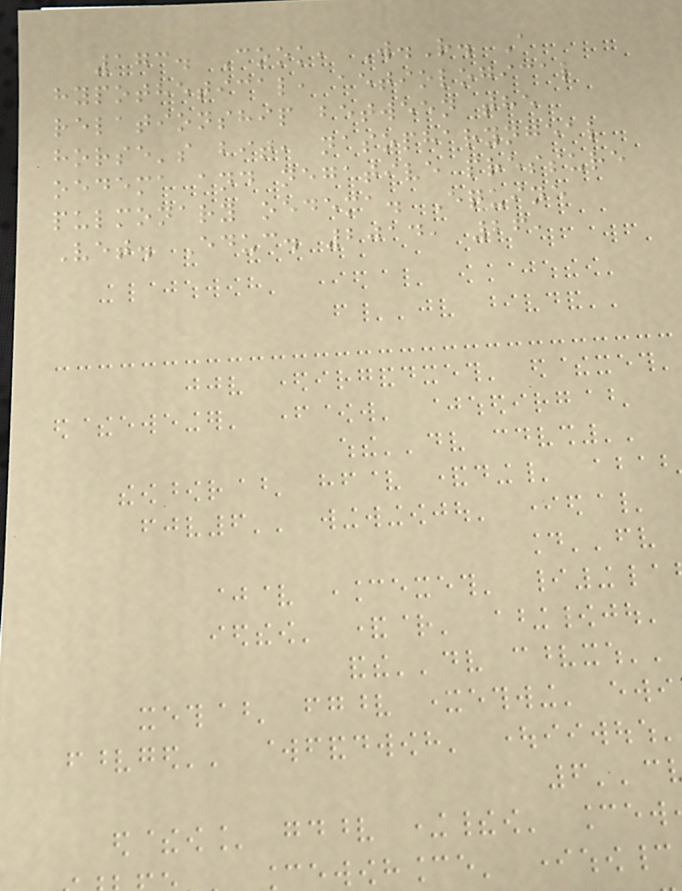173. Cook, W.R. A
hypothetical, aetiological
relationship between the
horse's bit, nasopharyngeal
oedema and negative pressure
pulmonary oedema. Equine
Vet. Educ. 2014, 26,
